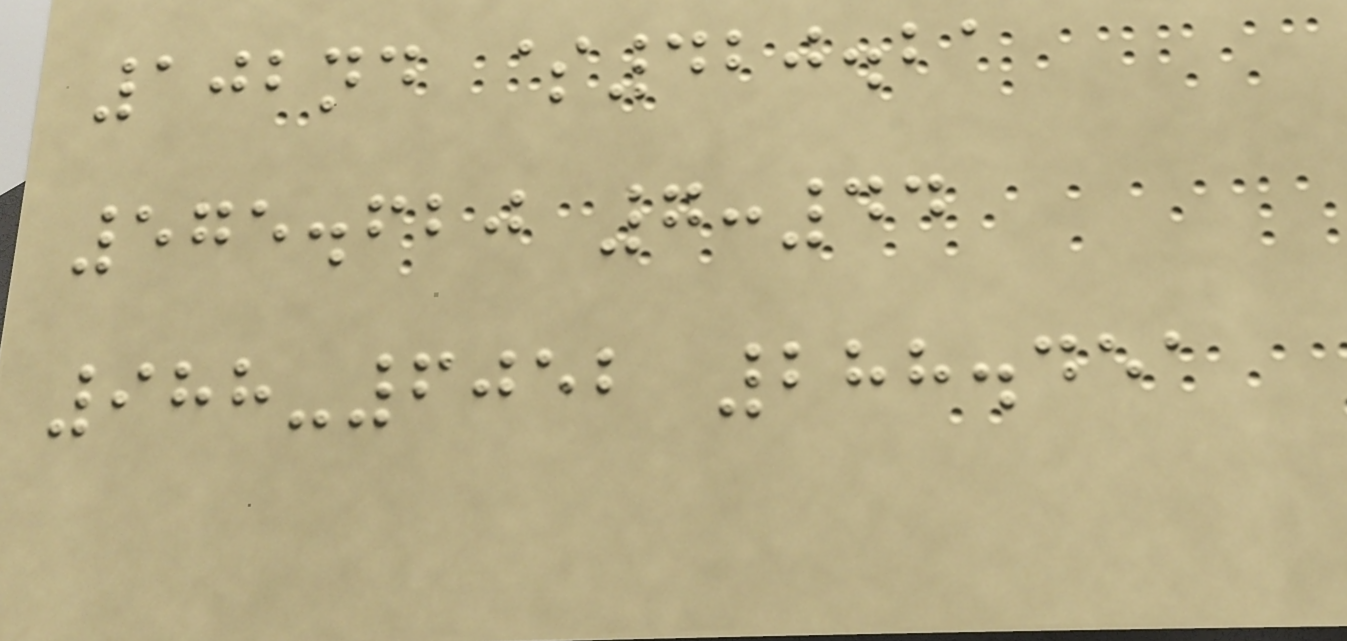102nd $420.21
575.620 7:44
988-6052 288.451
